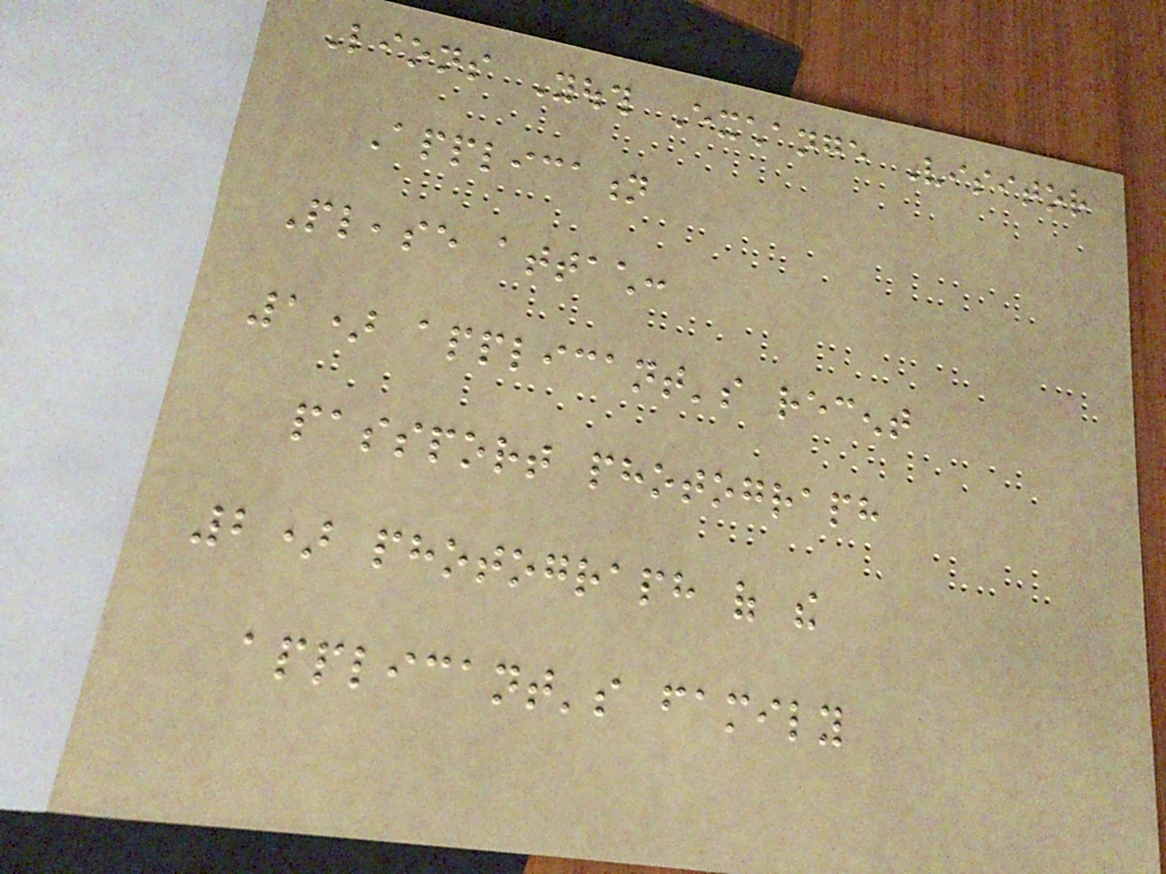Lions Youth Exchange Visitor
Application
Please attach:
1) applicant's recent
passport photograph
2) photograph of the
applicant's family
